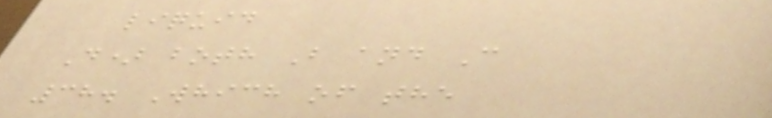liquid
D) both B and C
38. Which of the
